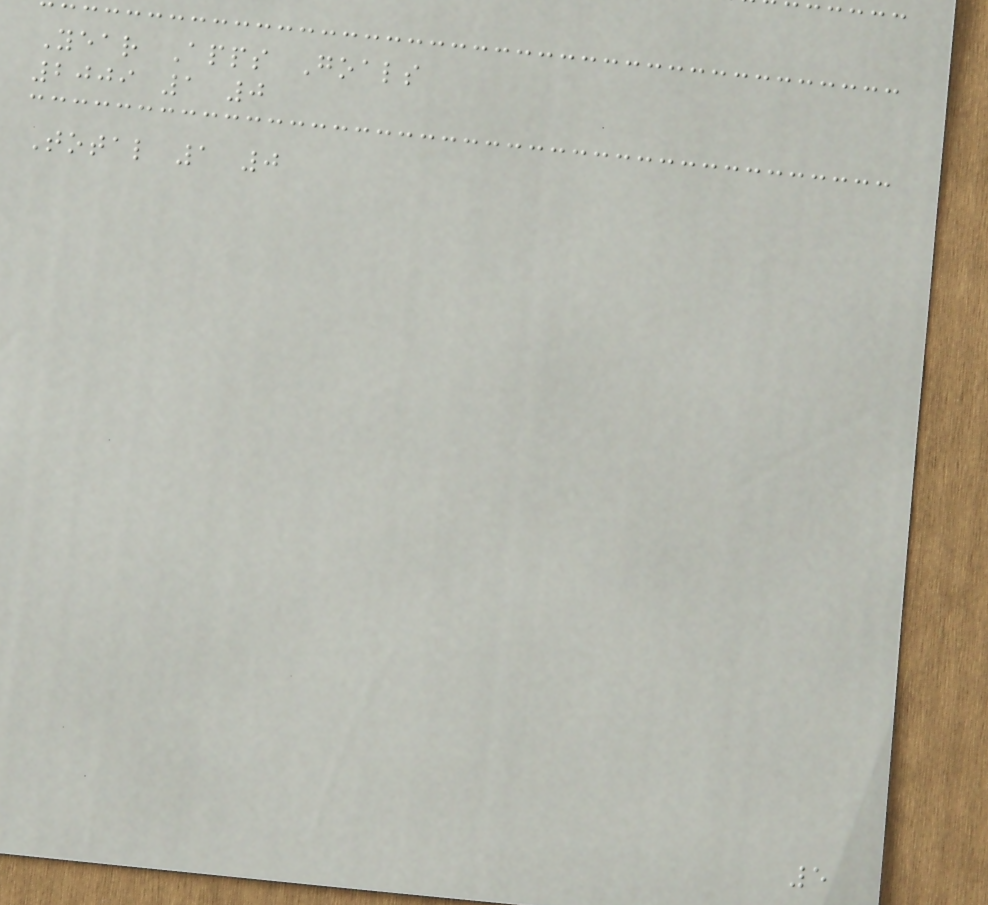Year Apps Goals
2009 1 0
Total 1 0
5
